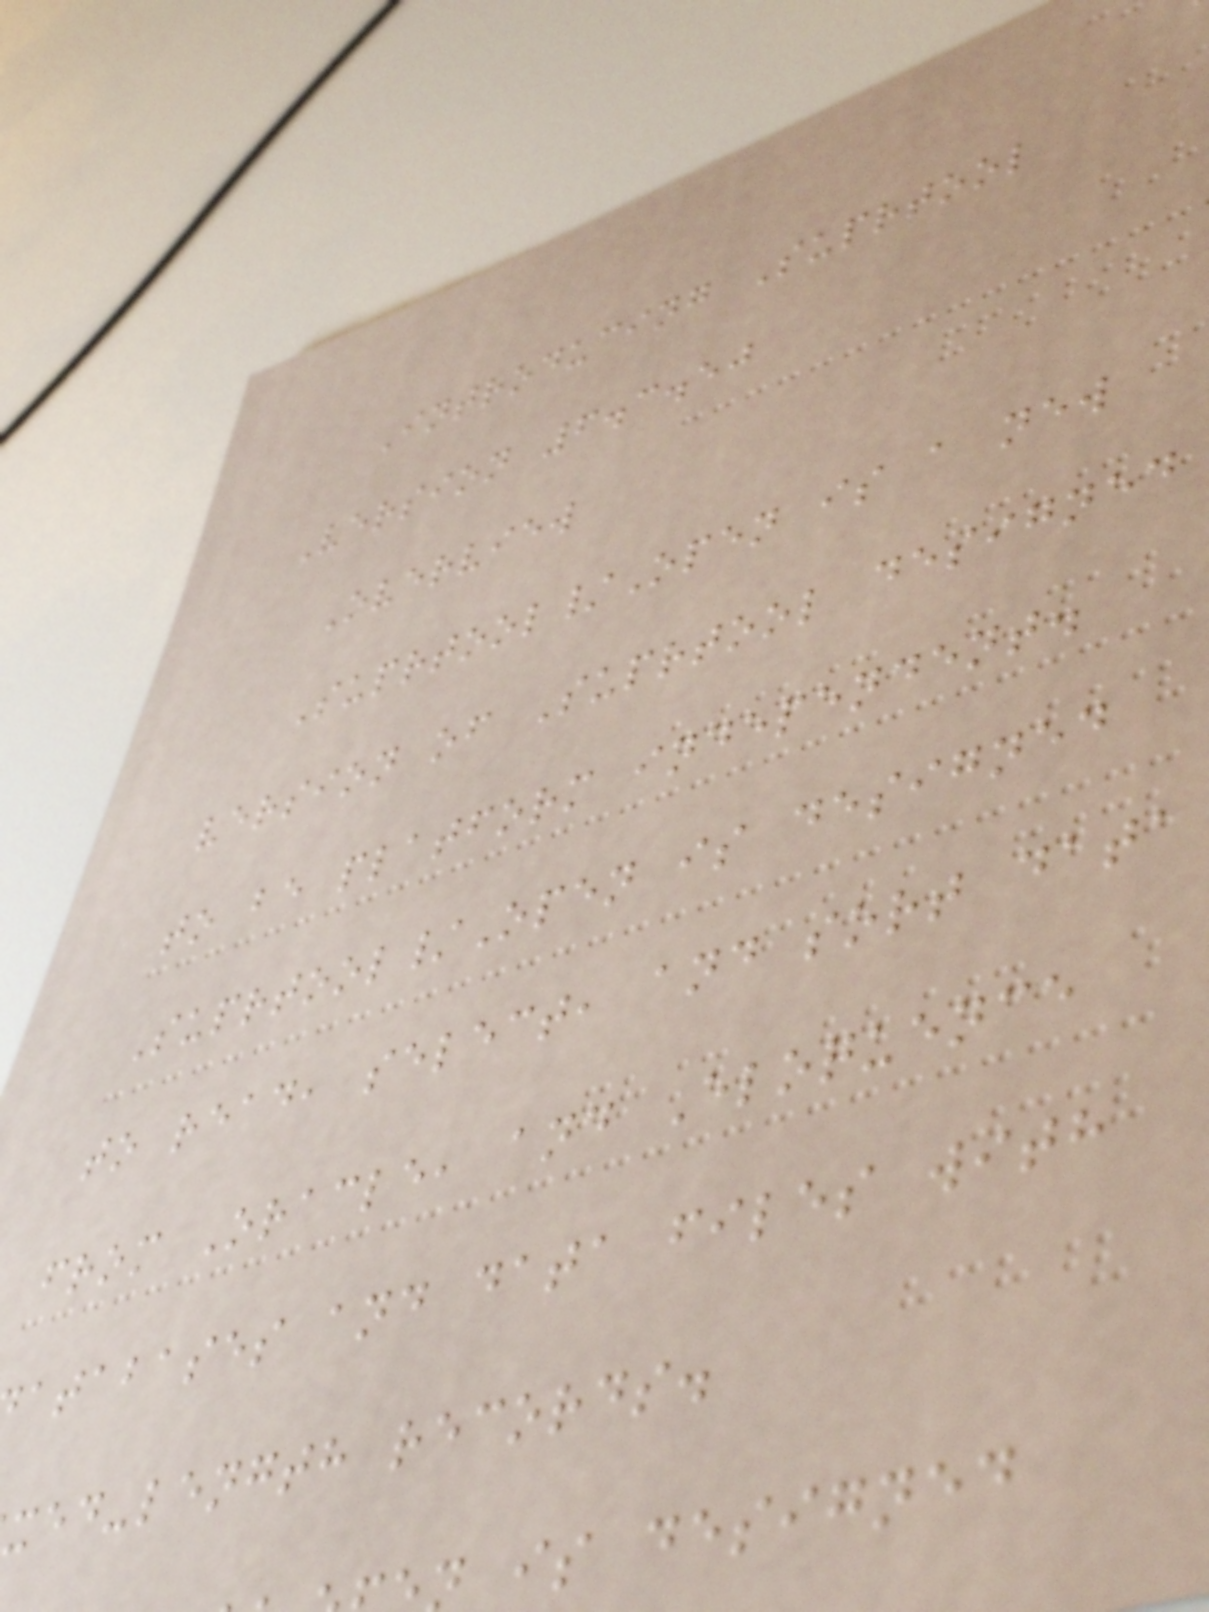Introducing Suprtool
Version 6.3.50
Overview
Suprtool/Open is a new
version of Suprtool designed
to be platform independent.
Suprtool/Open is designed
to read, select, and sort data
from Oracle, and Eloquence
atabases and data files with
xed-length records.
is designed
